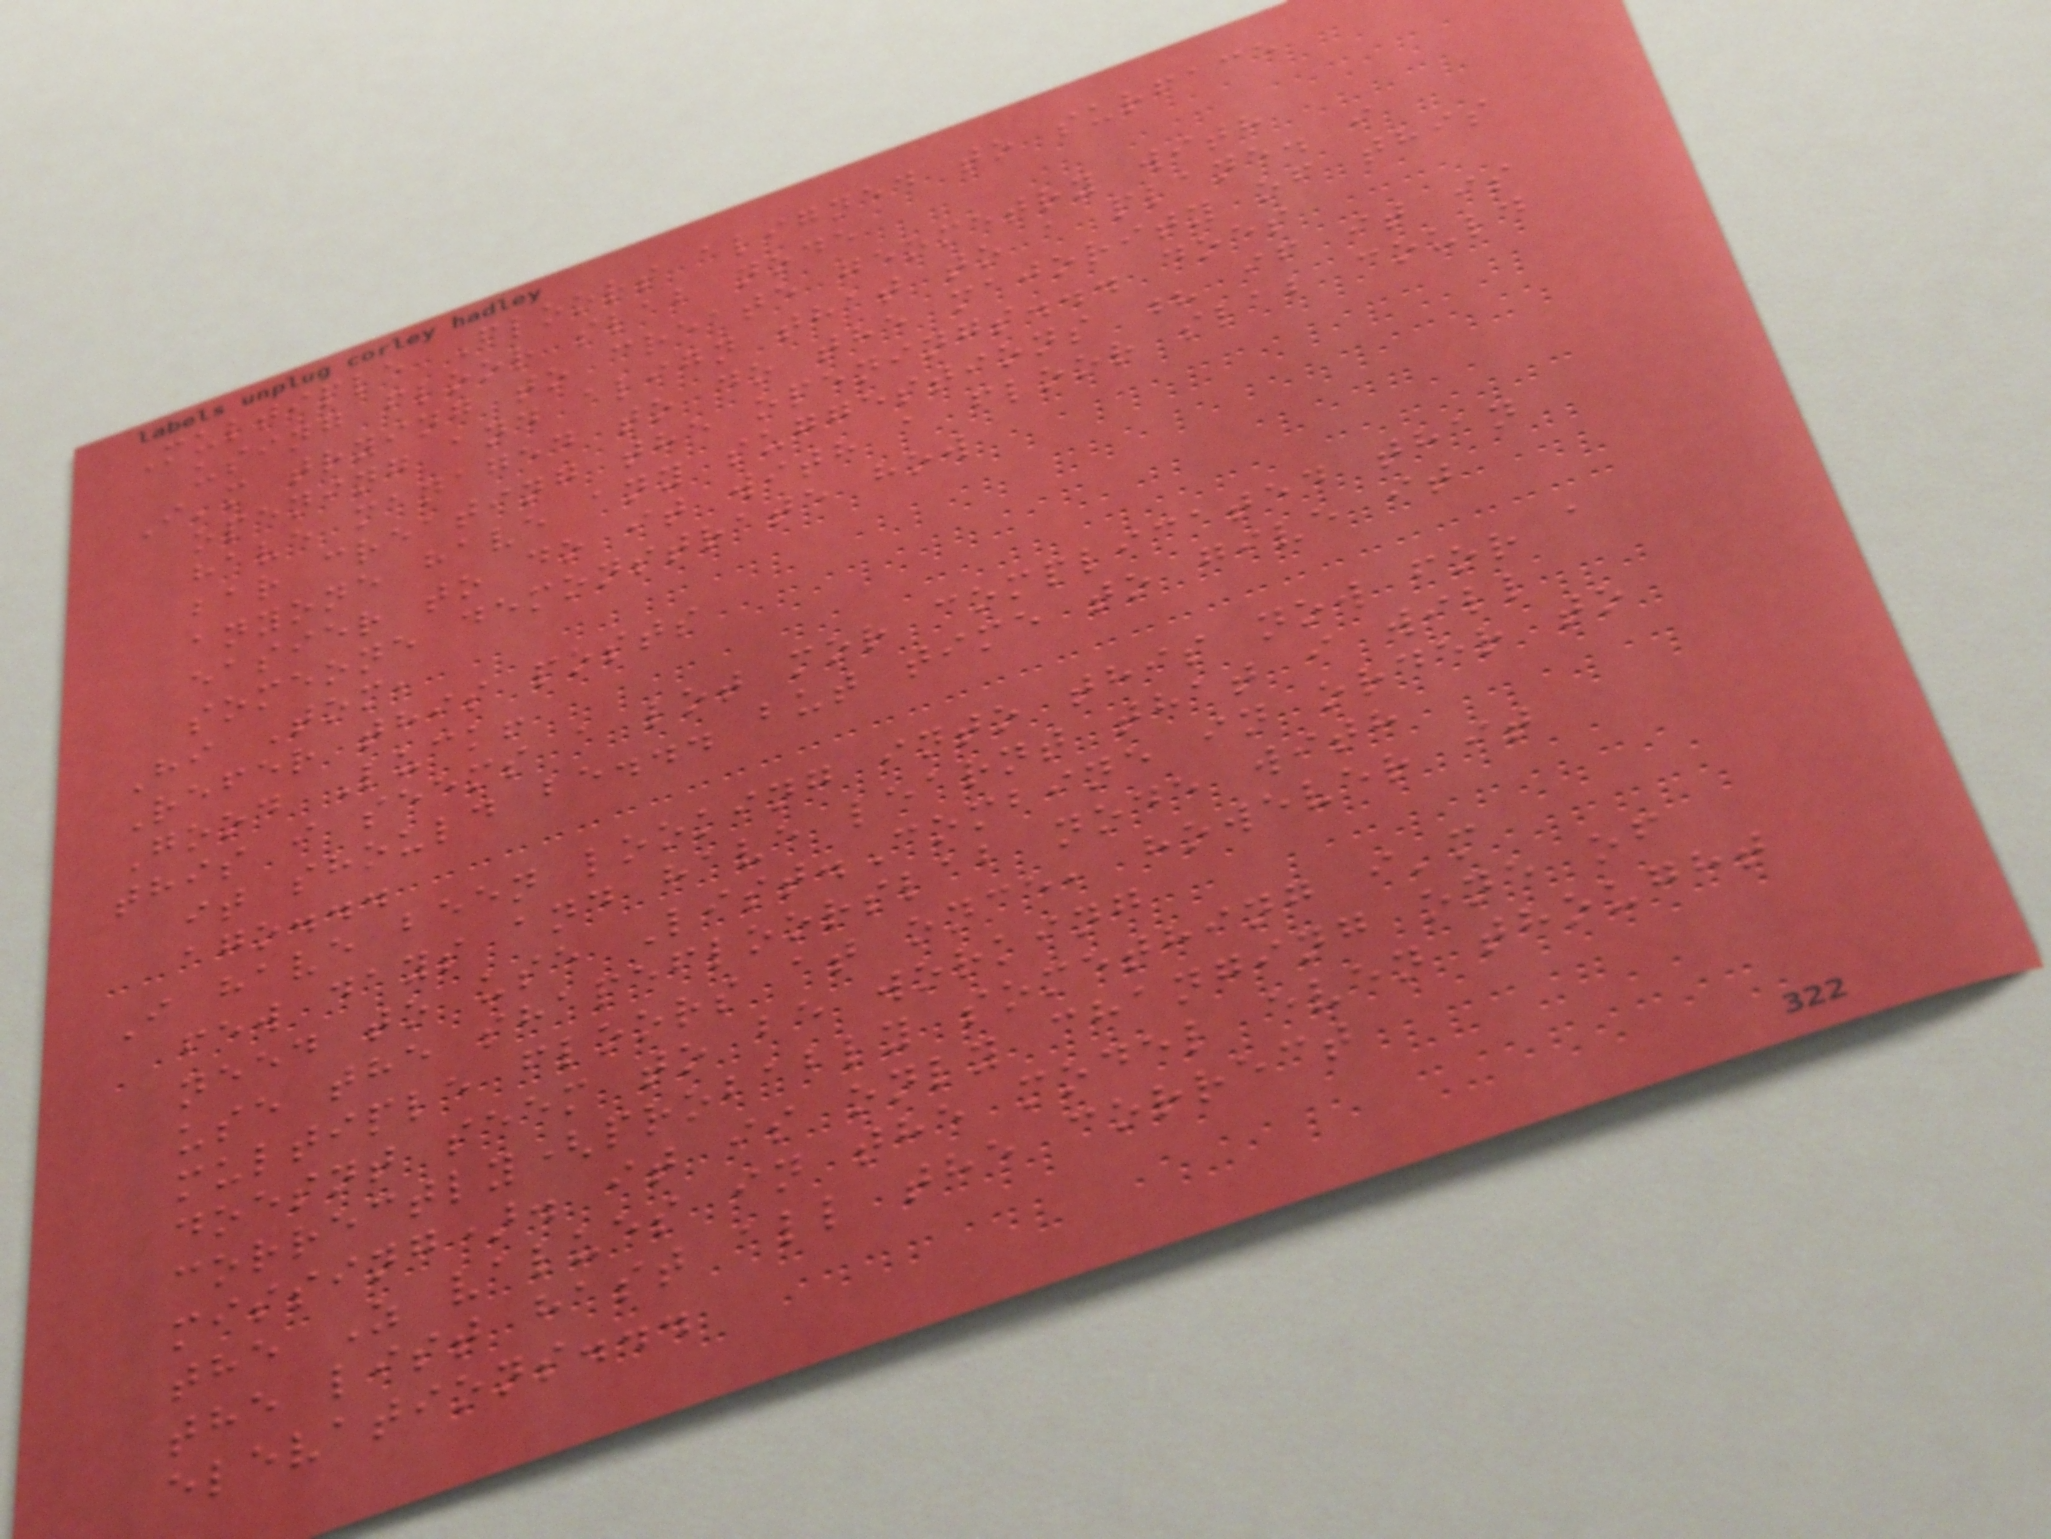Multiple Floors aligned to surface
using floor slab node
I'm trying to create geometry with
opening and align that to a plane. i
have managed to do the majority of this
bar creating the openings... does
anyone have any suggestions ? if it is
easier to do it with a floor slab could
someone demonstrate how
Hi Tom,
Refer this posts
Good Luck!
this i seems a lot mor complicated than
it should be... but time to give it
ago...
I have been looking into this now for a
few days and have learnt that i will
need to use List.Combine in order to
use the shapefloorslab node with
multiple floors at once, however it
doesnt seem to be working
correctly(probably something i'm
missing). it is only changing one of
the Z values in the model even thought
the list hast all the correct
elevations...
